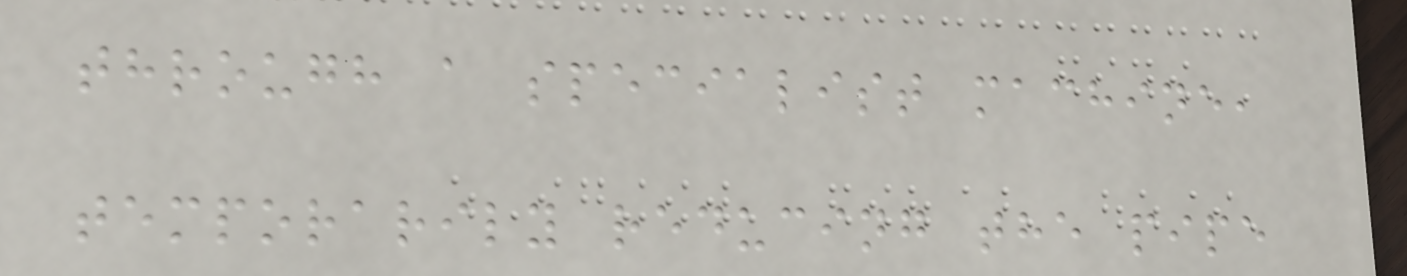through a specialist machine,
temporarily reducing the pipe
